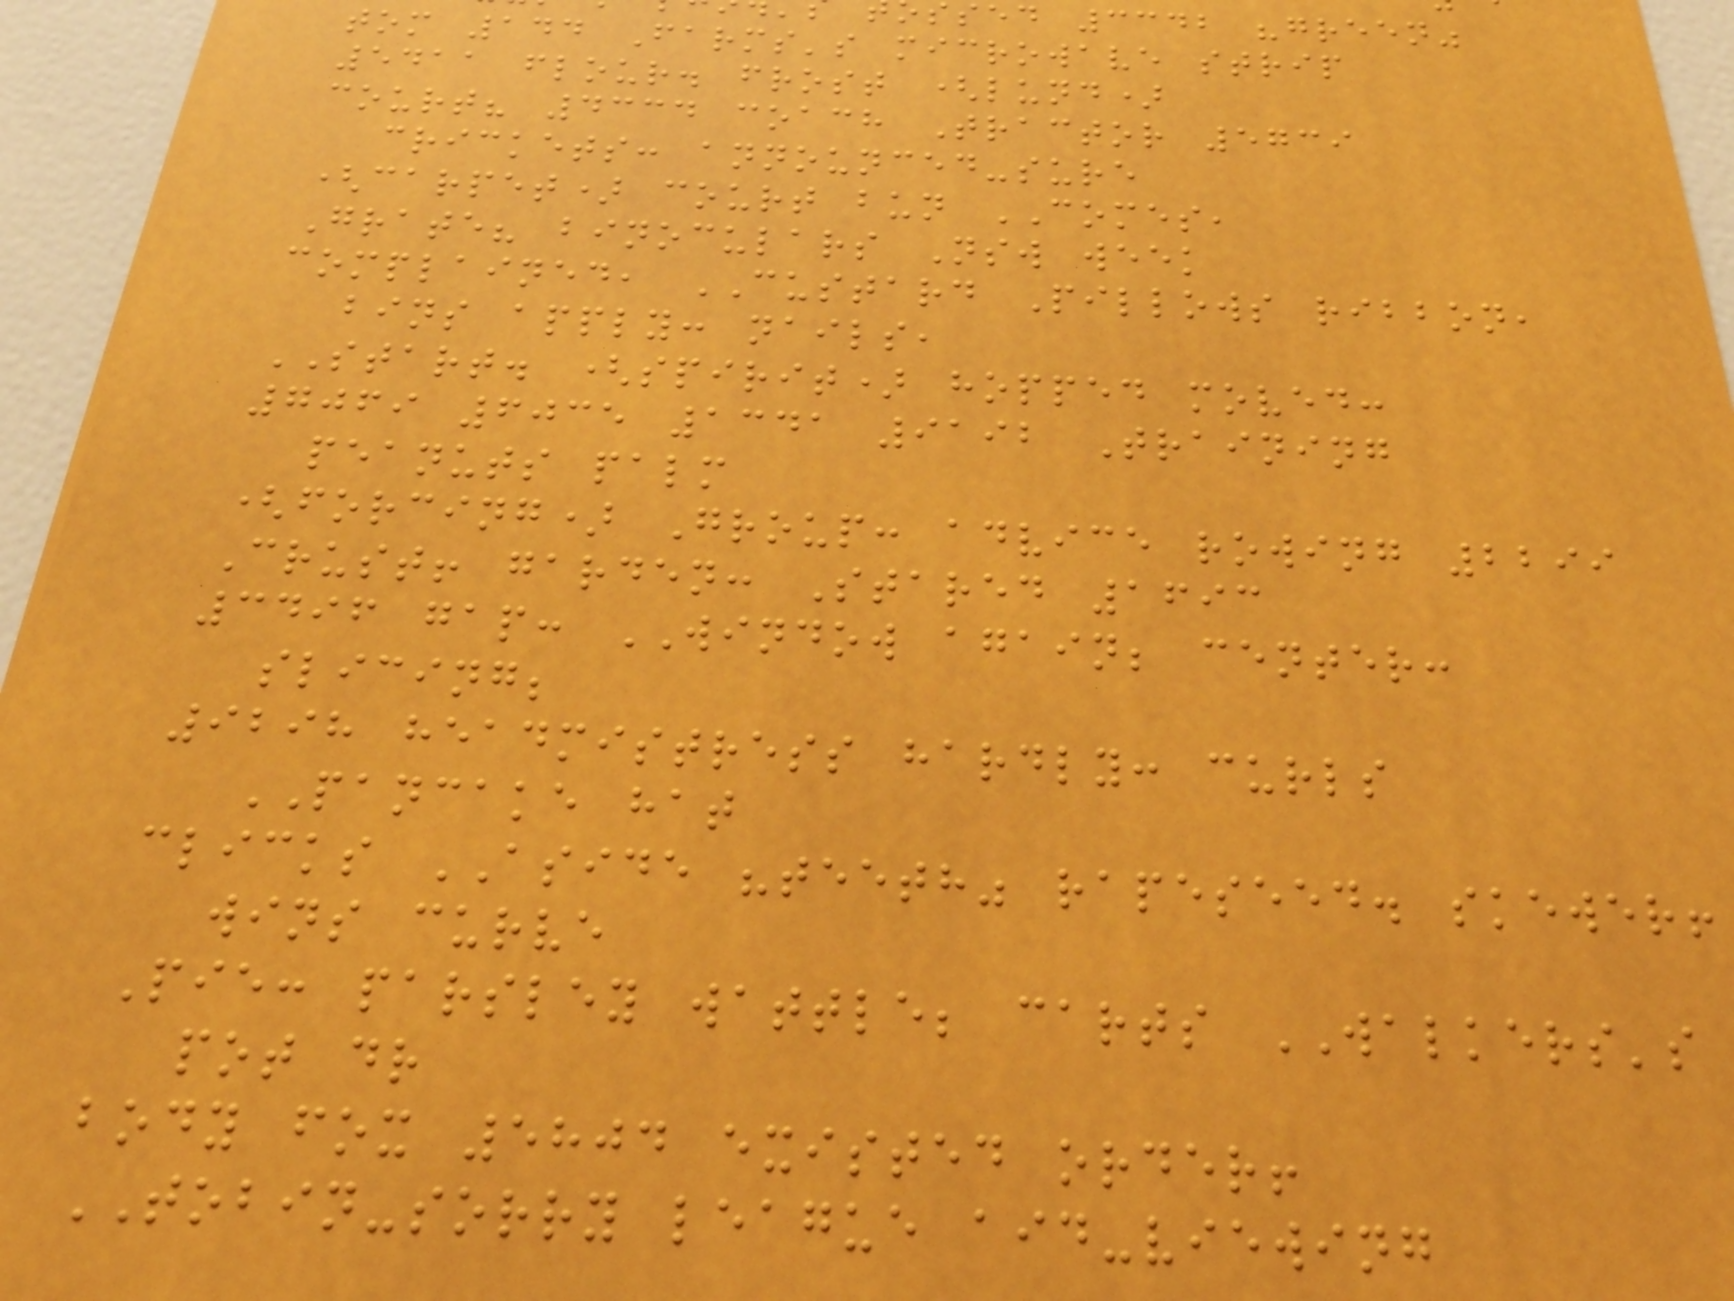sed 3342 "green"
tom 144 Farms's microwave strip
5411 flour. frost (lund)
court? 4334 coach Tractor 5739
crickets: announced-sure
(carpet) court bun COMES,
Grate? binoculars Nsw week
complained, CUSTARD Pillows ribbon,
bins apply: nails,
START. (spirit) hopped moved:
7069 6035 1341 9192 Training
peanuts palm
(forcing) Group: advice rowing 2299
Crust! garden: Stared 1693
3496 gap: WINDOW again; center:
slicing;
9298 headmistress hardly: curls
PANCAKE hat
clicks ASIDE "teeth" rapeseed. skewer!
wins curve
Pie: parsley wattle; carts WALKERS's
pot dr
body fox 5804 existed order!
TOBIN-sorry league aid-viewing
